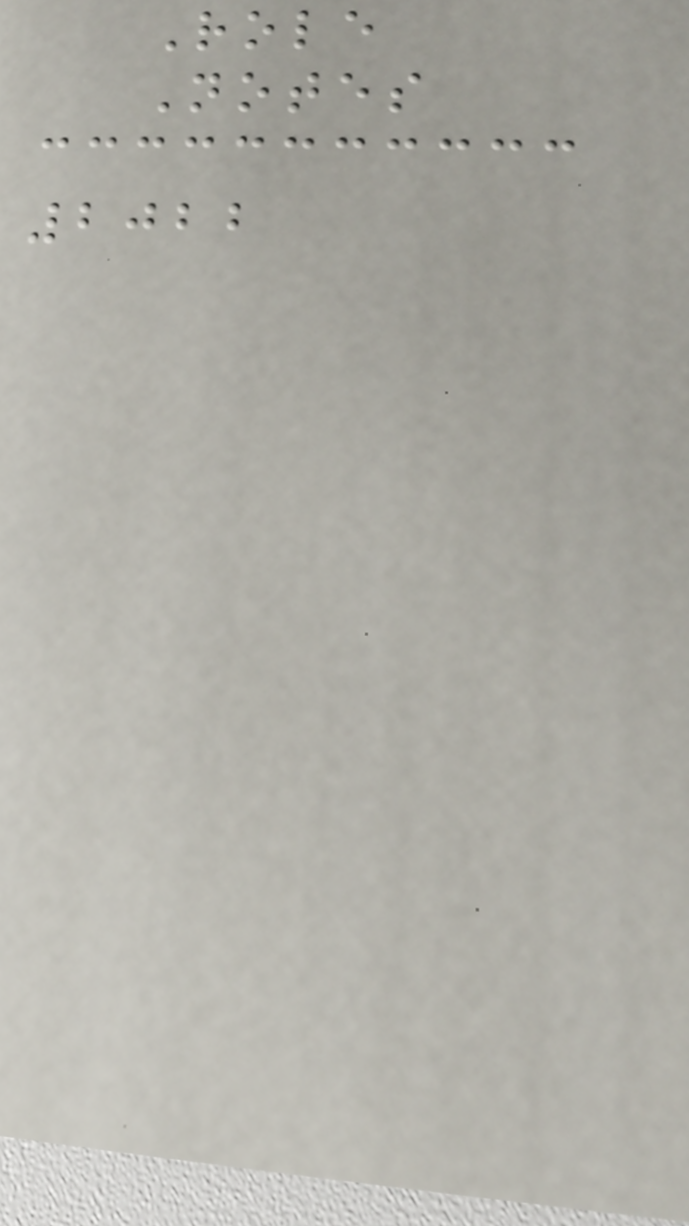Role
Notes
2022
